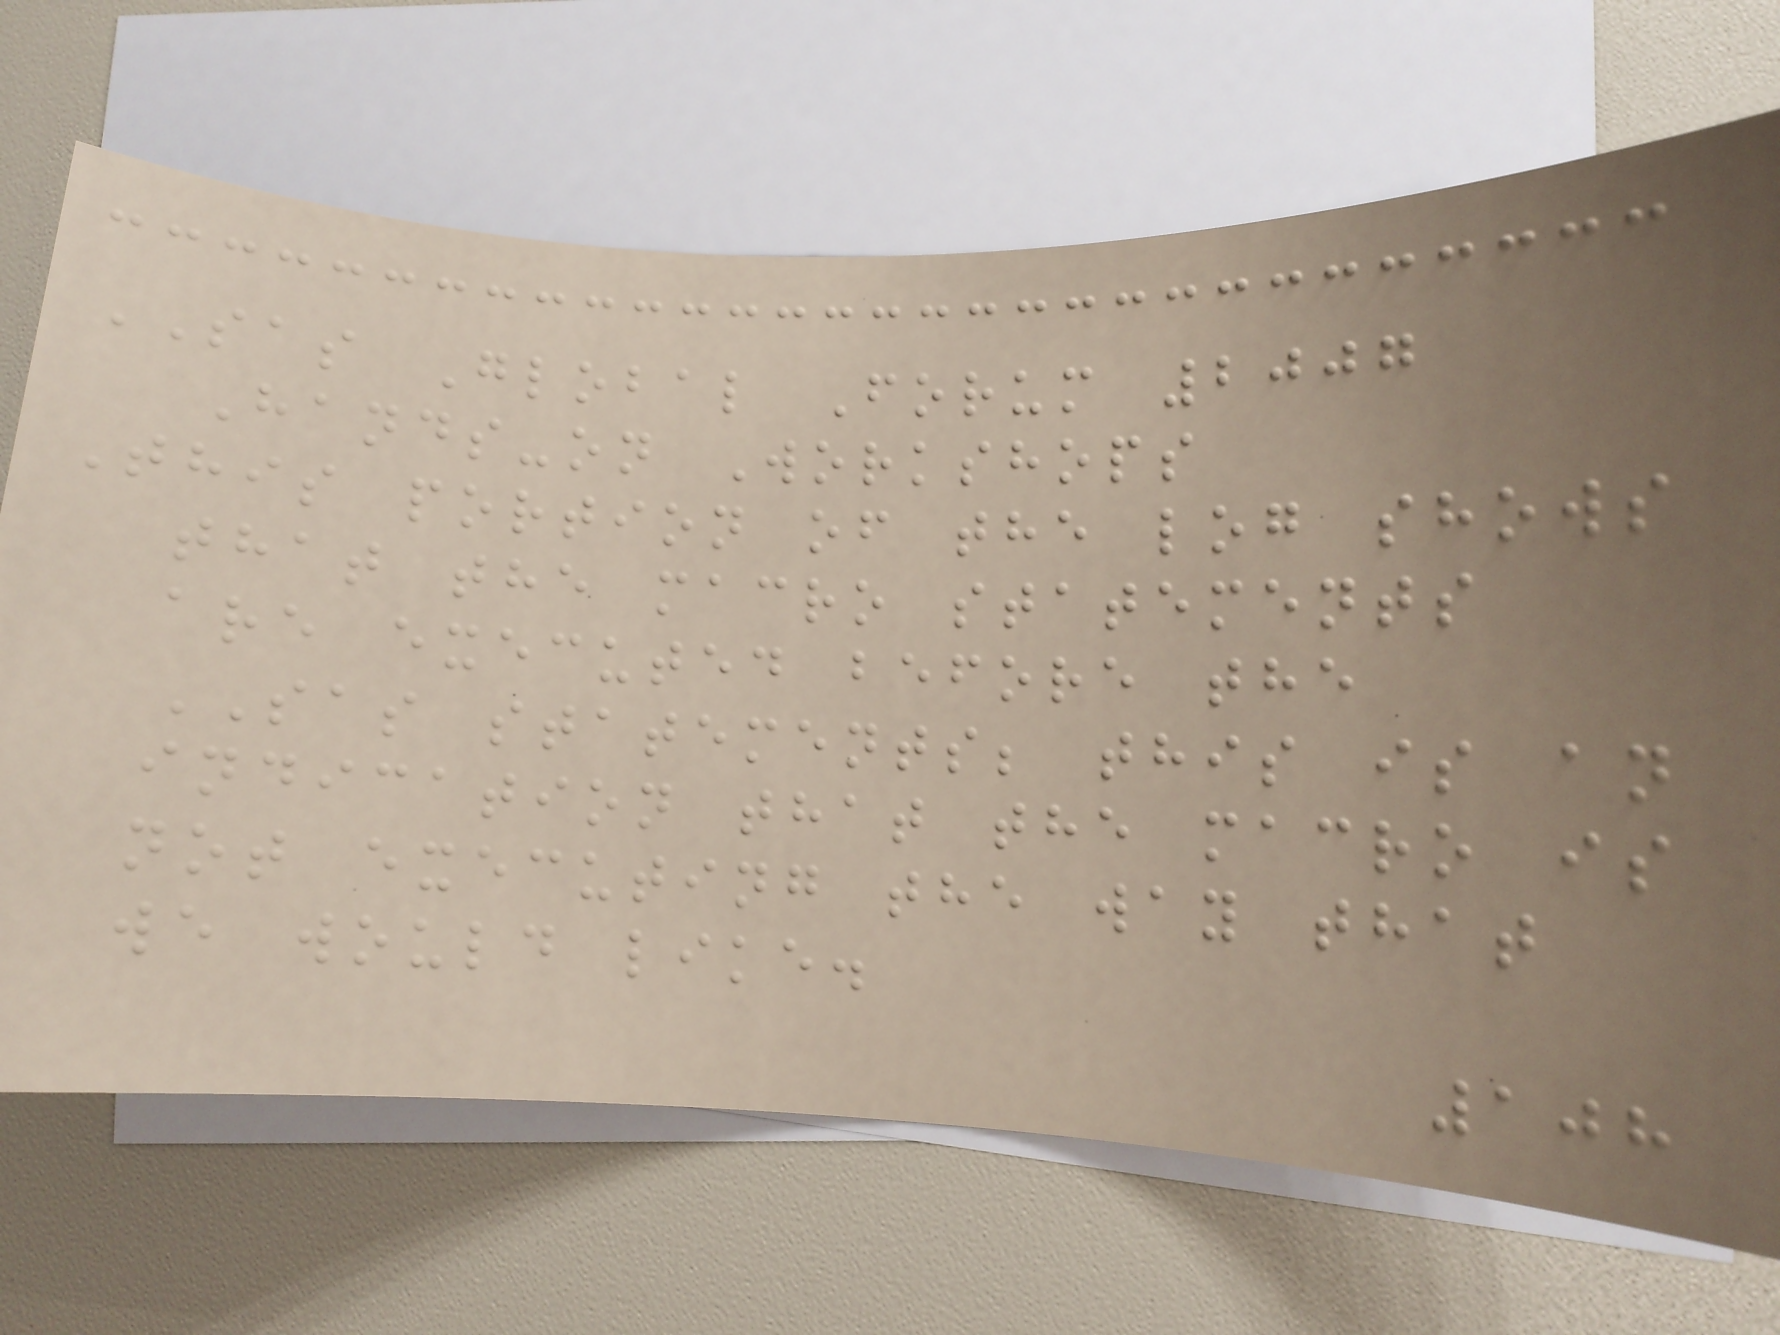SAS Global Forum 2007
Hands-on Workshops
This portion of the log shows
that the macro statements
are executed before the
SAS statements; this is an
indication that the macro is
not executing the way that
we would like.
108
